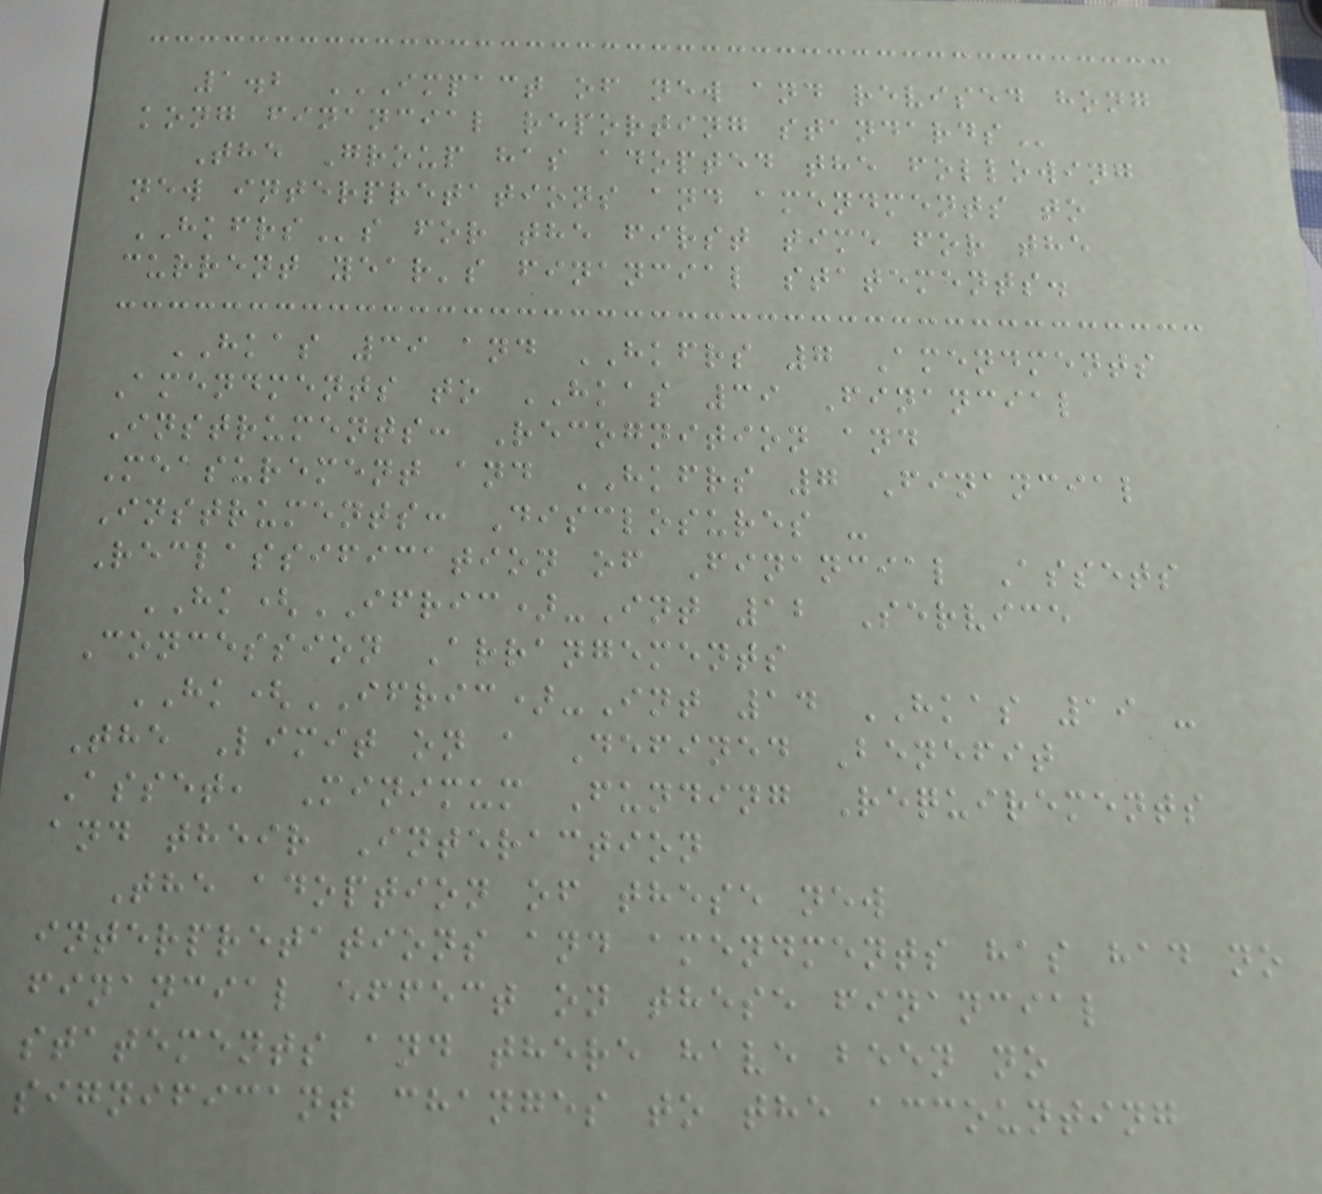1.2 IMPACT OF NEW AND REVISED HONG
KONG FINANCIAL REPORTING STANDARDS
The Group has adopted the following
new interpretations and amendments to
HKFRSs for the first time for the
current year's financial statements.
HKAS 39 and HKFRS 7 Amendments
Amendments to HKAS 39 Financial
Instruments: Recognition and
Measurement and HKFRS 7 Financial
Instruments: Disclosures -
Reclassification of Financial Assets
HK(IFRIC)-Int 12 Service
Concession Arrangements
HK(IFRIC)-Int 14 HKAS 19 -
The Limit on a Defined Benefit
Asset, Minimum Funding Requirements
and their Interaction
The adoption of these new
interpretations and amendments has had no
financial effect on these financial
statements and there have been no
significant changes to the accounting
